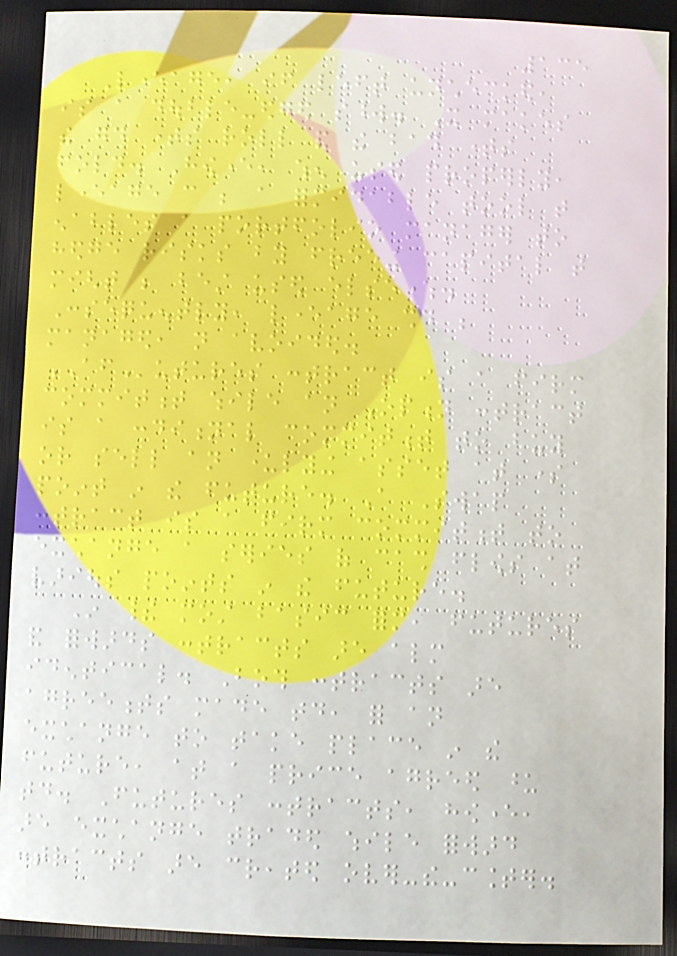135
Leverage, if left unchecked,
is a double-edged sword. It makes
the good times roll and the bad times
fold. However, when used properly,
leverage can be a formidable tool that
enables a portfolio manager to
hedge risks by freeing capital that
might be best used elsewhere.
Consequently, leverage should be
managed, not avoided.
AFutures contract is a firm
commitment while an Option contract
is a conditional commitment to buy
or sell an underlying asset at some
point in the future. A Swap
contract is a firm commitment to
exchange a series of cash flows at
various points in the future.
In their most basic form, futures
and forwards contracts are almost
identical. Both contracts are
agreements made today, for an
exchange to take place in the
future, at a price agreed upon
today. Futures contracts, however,
are exchange traded while forward
contracts are created over-the-counter.
